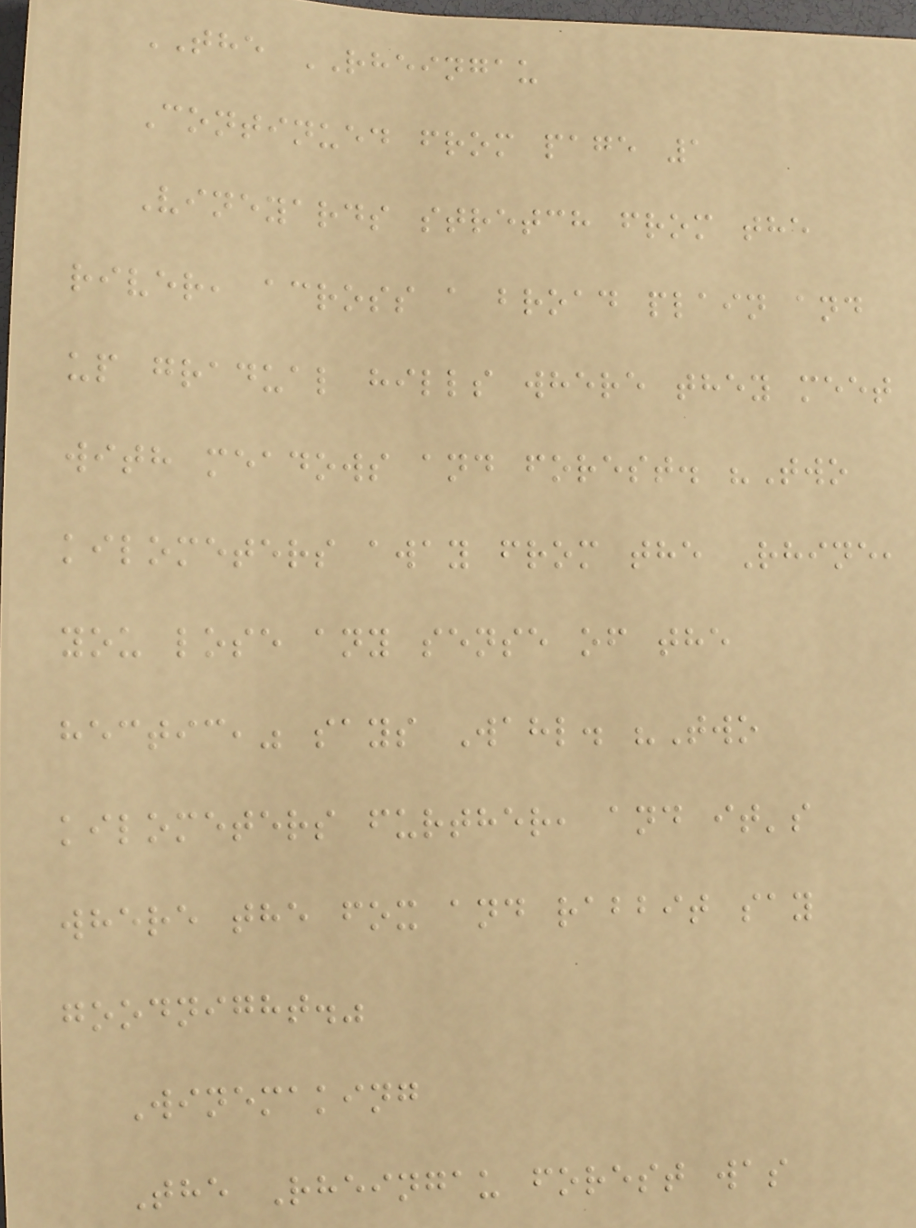THE RHEINGAU
Continued from page 1
Vineyards stretch from the
river, across a broad plain and
up gradual hills where they meet
with meadows and forest. "Two
kilometers away from the Rhine,
you lose any sense of the
hectic," says Wahl. "Two
kilometers further, and it's
where the fox and rabbit say
goodnight."
Winemaking
The Rheingau forest was
